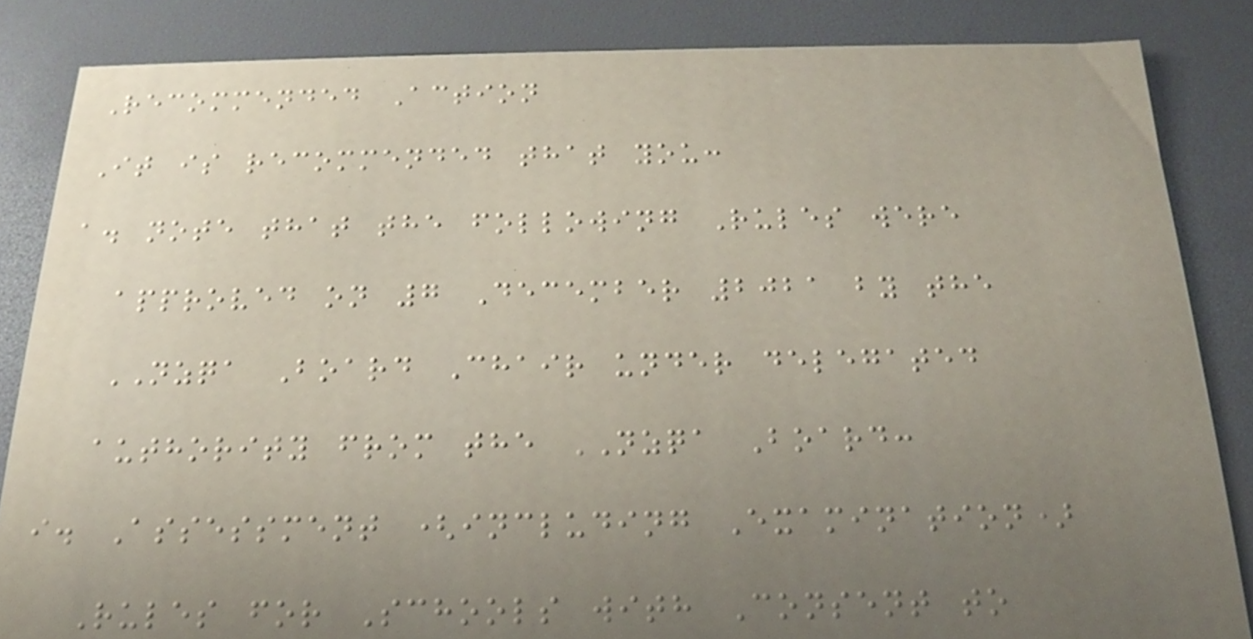Recommended Action
It is recommended that you:
a. note that the following Rules were
approved on 7 December 2021 by the
NZQA Board Chair under delegated
authority from the NZQA Board:
i. Assessment (including Examination)
Rules for Schools with Consent to
